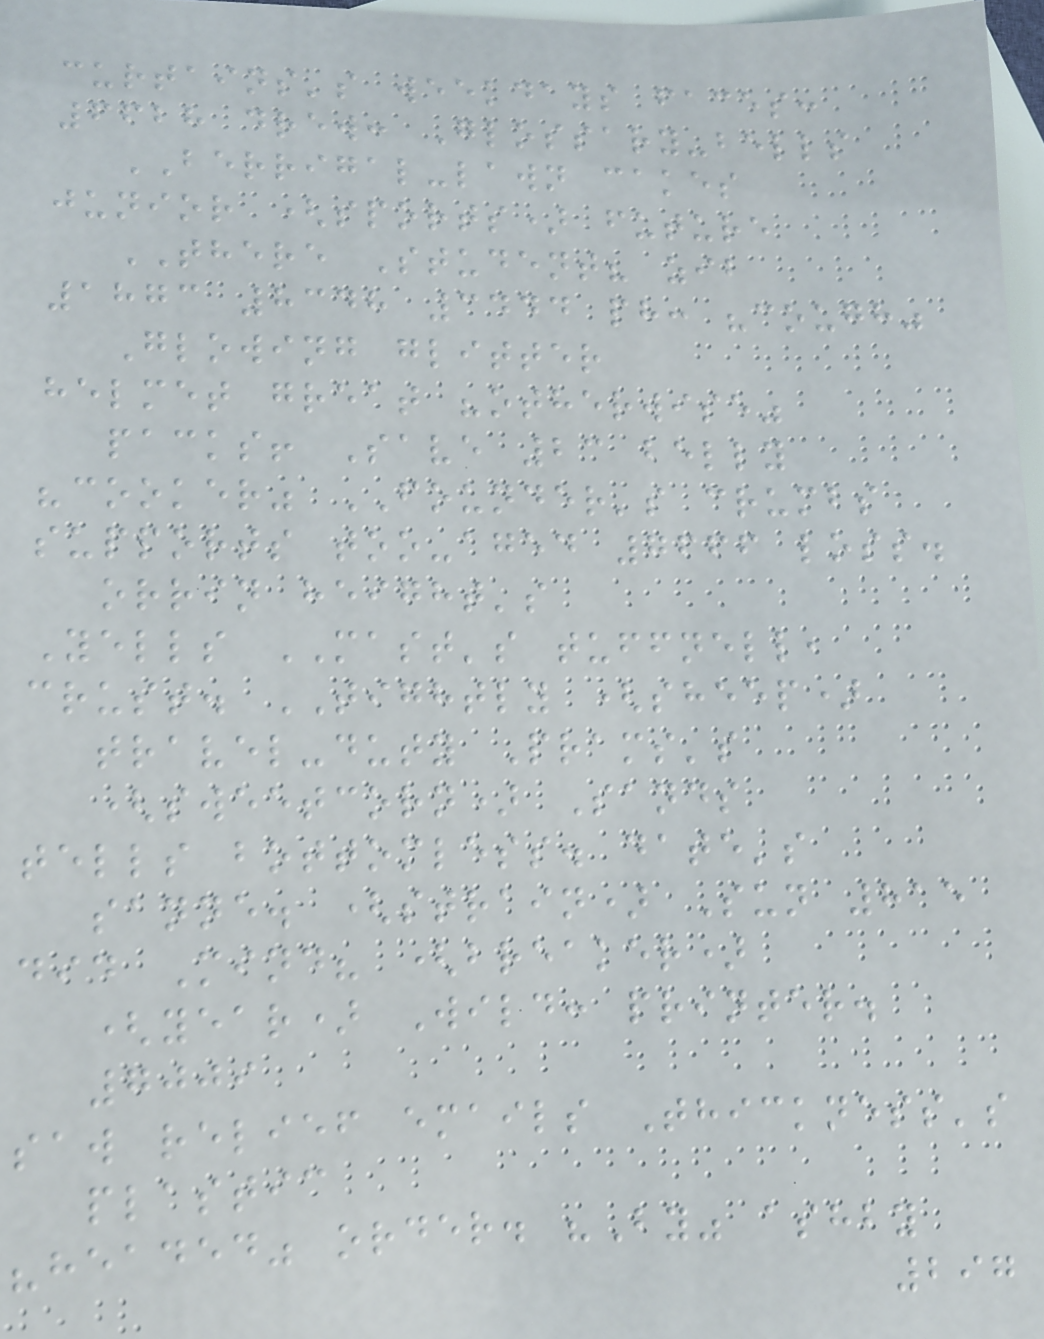curtains's weekdays faces:
6628 drew: Glossary-bells
BERRIGAL-lawn cakes
junior (sports) future
THERE Student? zib
1873 8348 3444 ph: "cough"
Glowing glitter
helmet great "otherwise"
packs! Save 23 belly
"cooker" FOUNDER's crumbs
supports too-aged 7666 loss.
orrin height's
Yells MAST's tuffnell,
crust. TIGHTLY (sheep)
travel-duty Prams's
(sweetcorn) Sands
tells bottomless. date's
sanne. (strain) Sun 815
did Mind? (breaker)
(year) Wild: printer.
7009
saw relief emails Thickness's
plastic
"headed" order. "By" ashby
297
